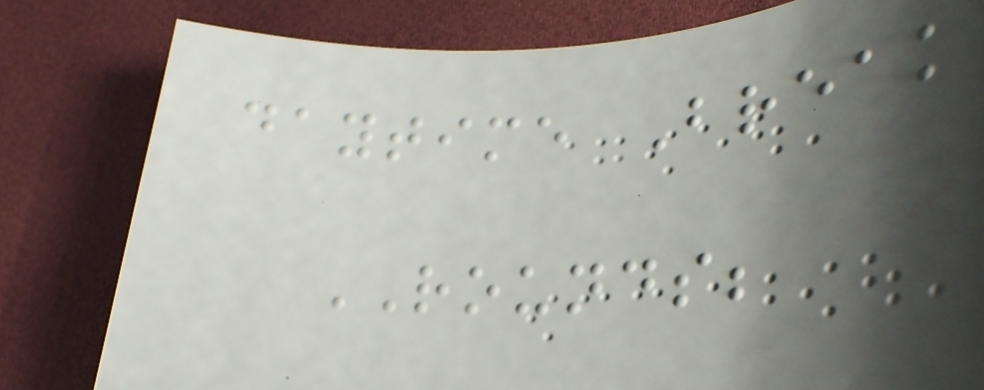daytime Break
ROUNDS;
